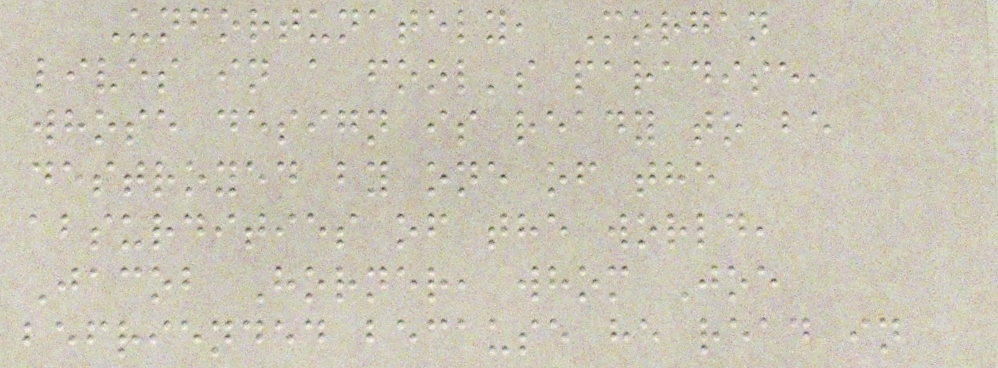Unfortunately, Morgan
lives in a fool's paradise,
whose design is ready to be
destroyed by one of the
absurdities of the world,
Jacob Horner, whom Joe
befriended because he read in
